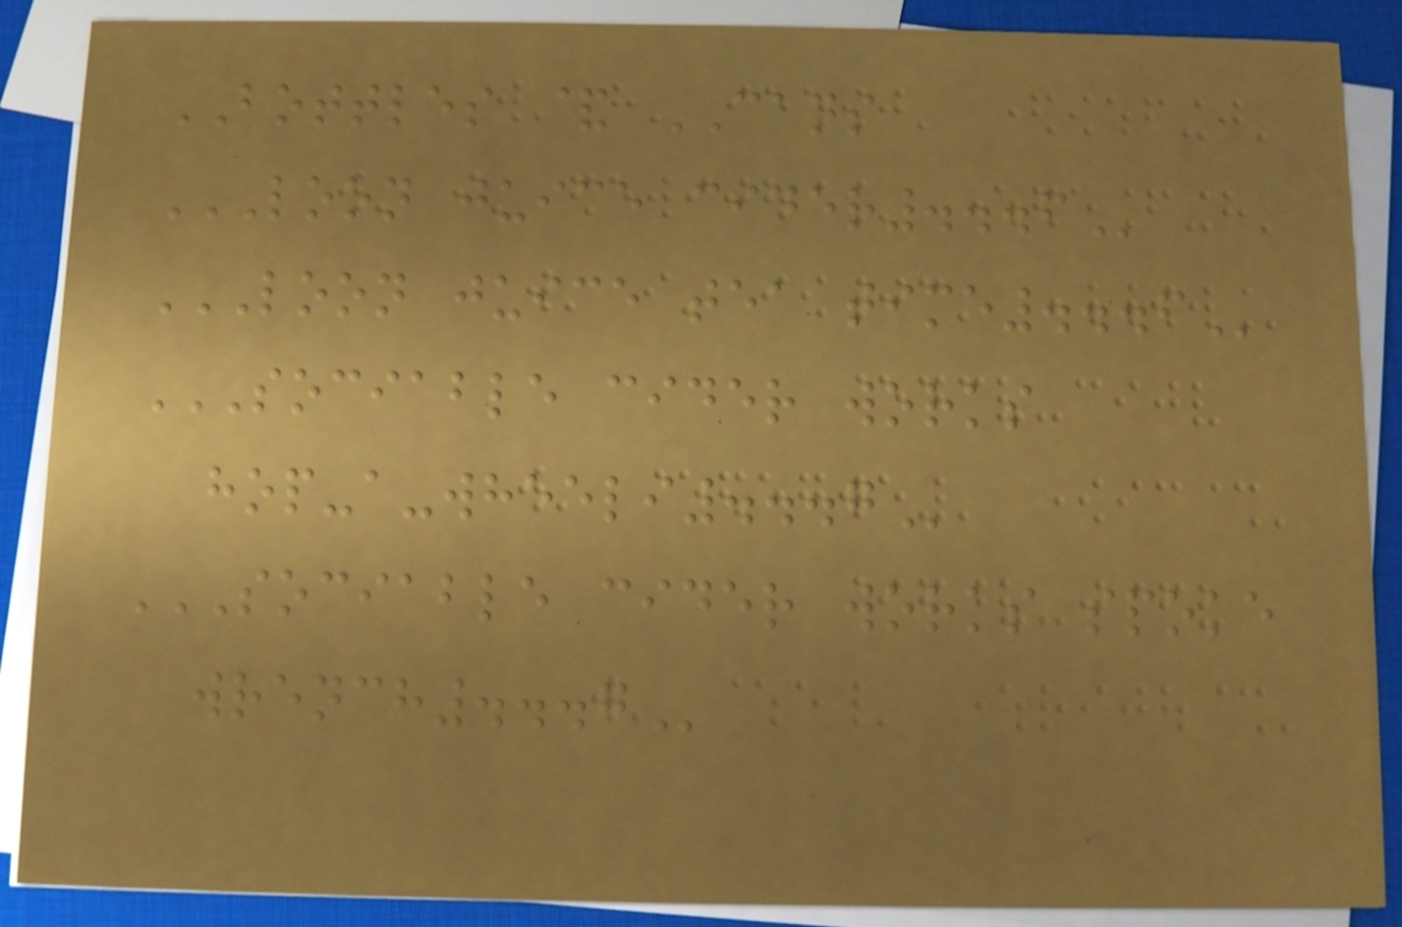BOTTLES & CANS
LOON JUICE CIDER...6
LOON JUICE TEA TIME...6
SOCIABLE CIDER WORKS
HOP-A-WHEELI...7
SOCIABLE CIDER WORKS SPOKE
WRENCH...7
